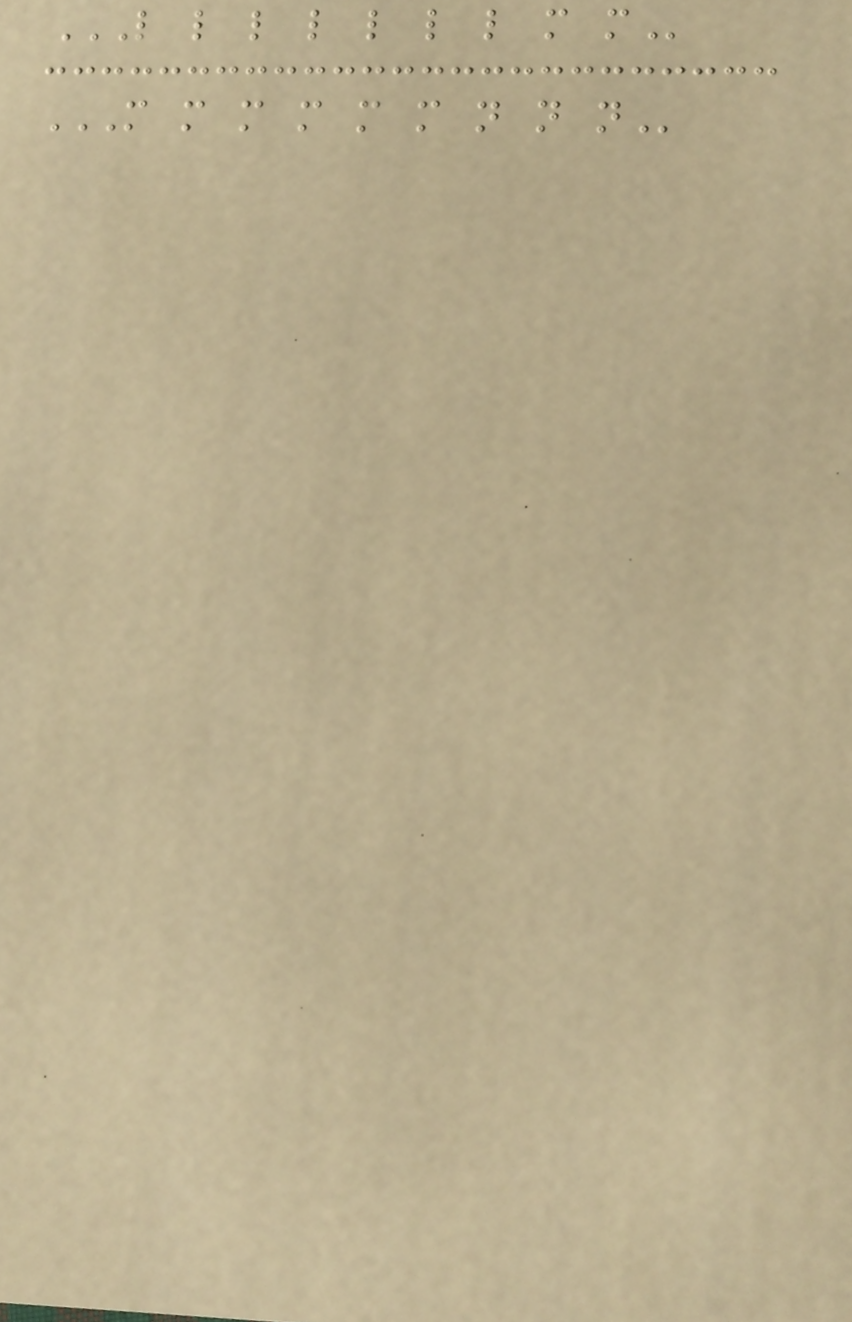L L L L L L L M M
M M M M M M N N N
